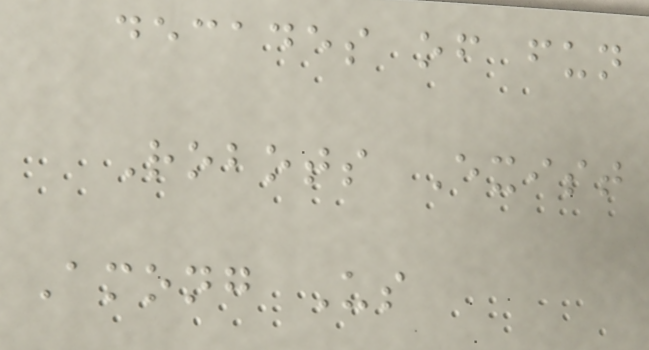decades of fun
Robots Exist
Among Us
